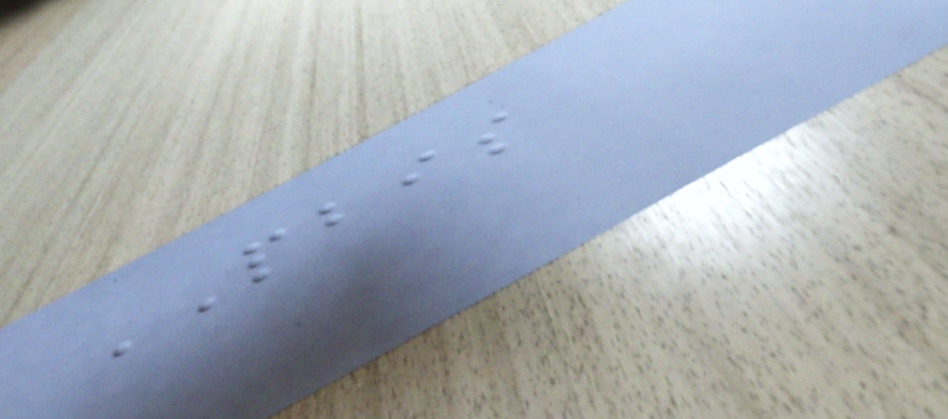PBIS
